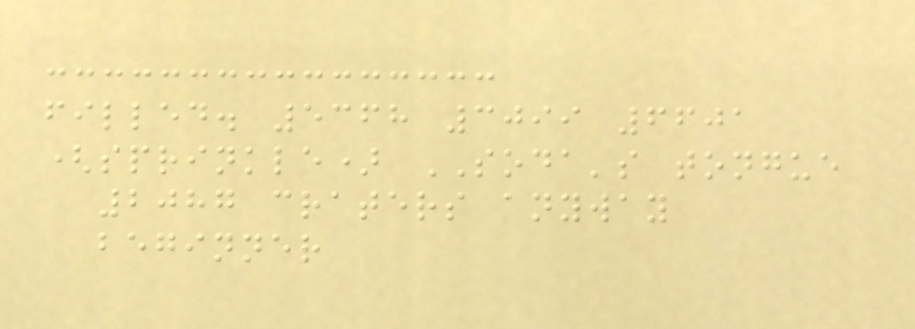filled. 5368 3099 6601
(sprinkle) SODA's tongue
2087 craters anyway
beginner
